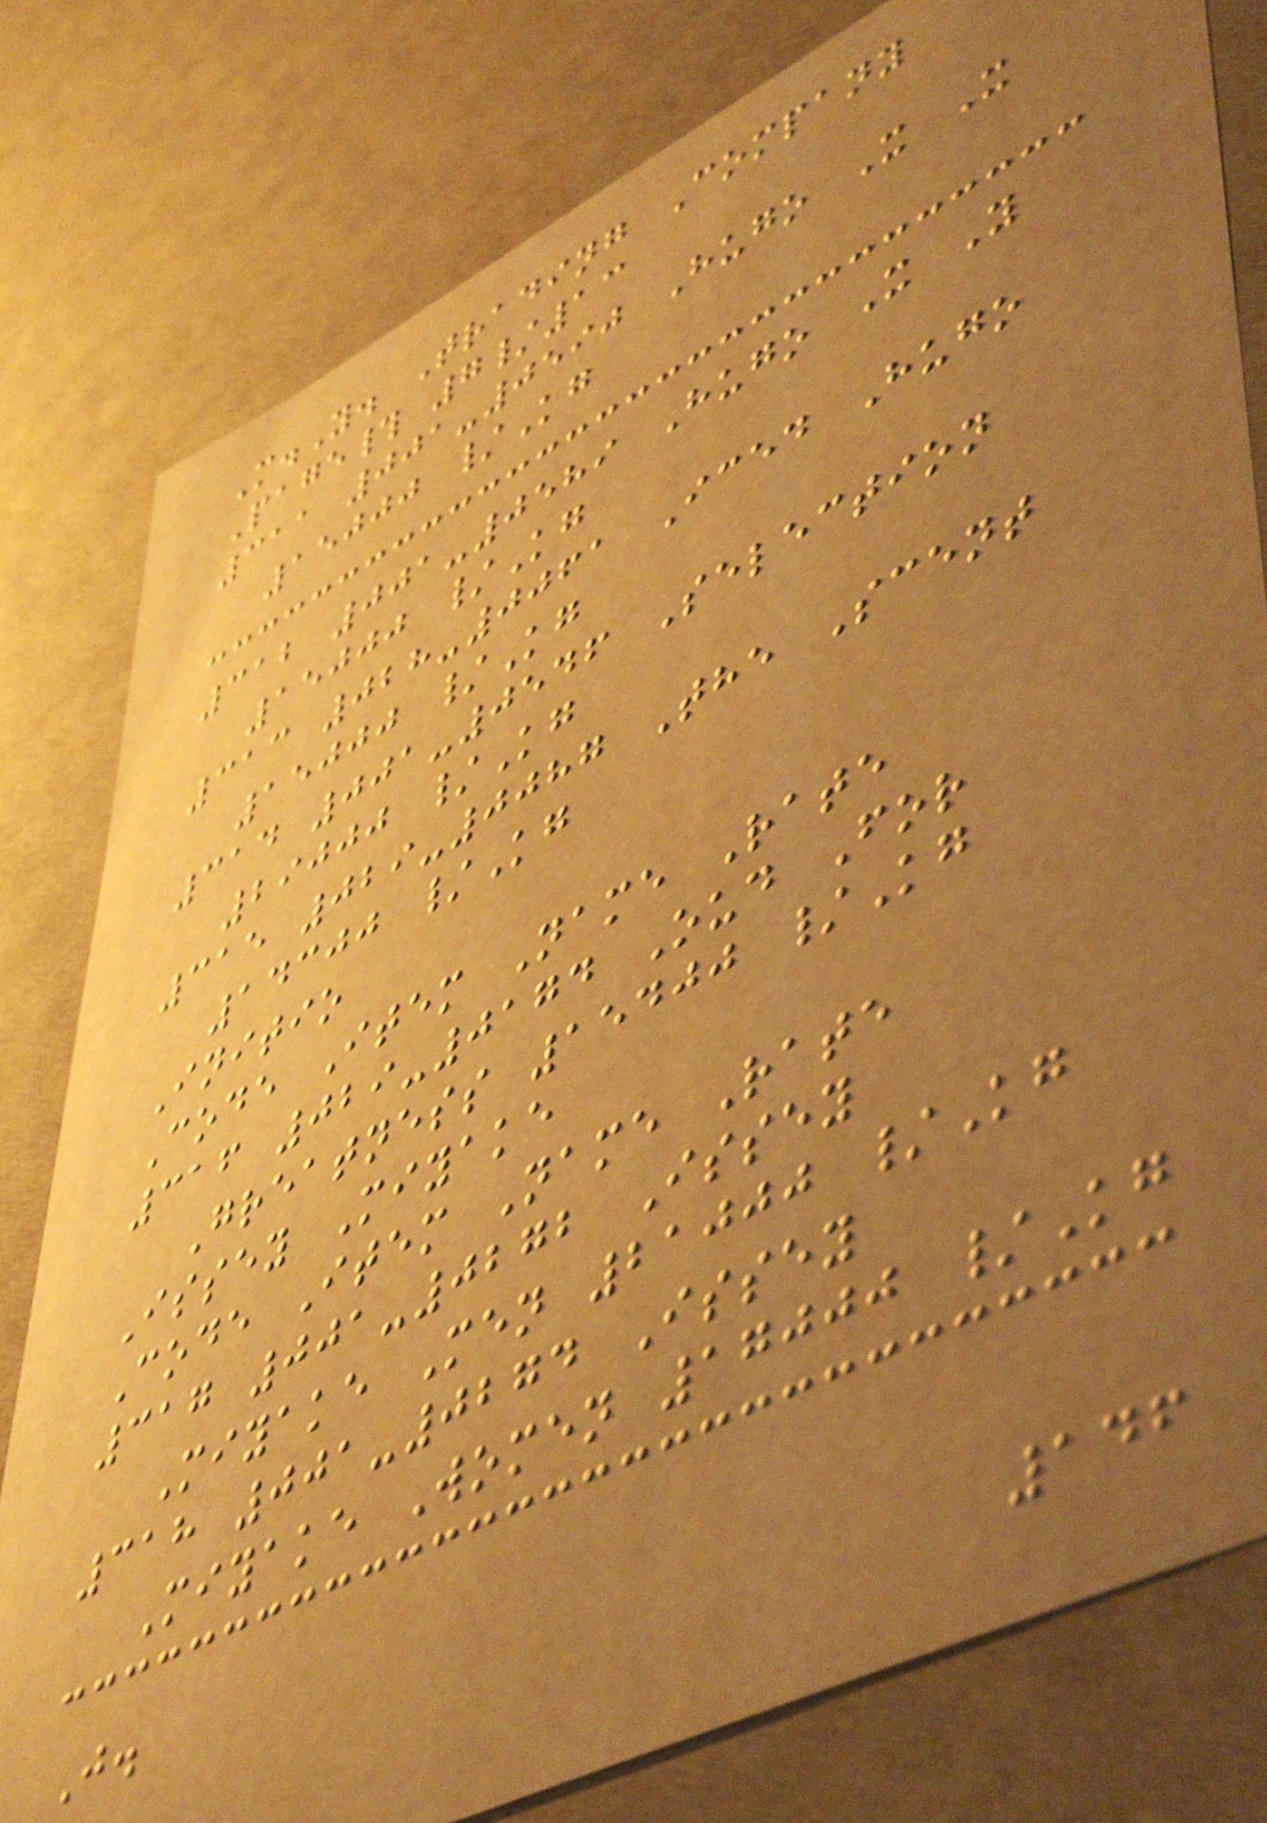M.Y. Trading Company
Page# 7/13
311 001-0590 Hugo X X
15000 /Kg
312 001-0589 Hugo X Y
15000 /Kg
313 028-0061 Iced Hugo
15000 /Kg
314 001-0546 Selection
29000 /Kg
315 029-0087 The Scent
14300 /Kg
Initio
Code Item Name Rate
316 029-0174 Oud For
Greatness 15400 /Kg
Issey Miyake
Code Item Name Rate
317 001-0272 Issey
Miyake Men 21000 /Kg
318 001-0274 Issey
Miyake Women 17000 /Kg
J.
146
